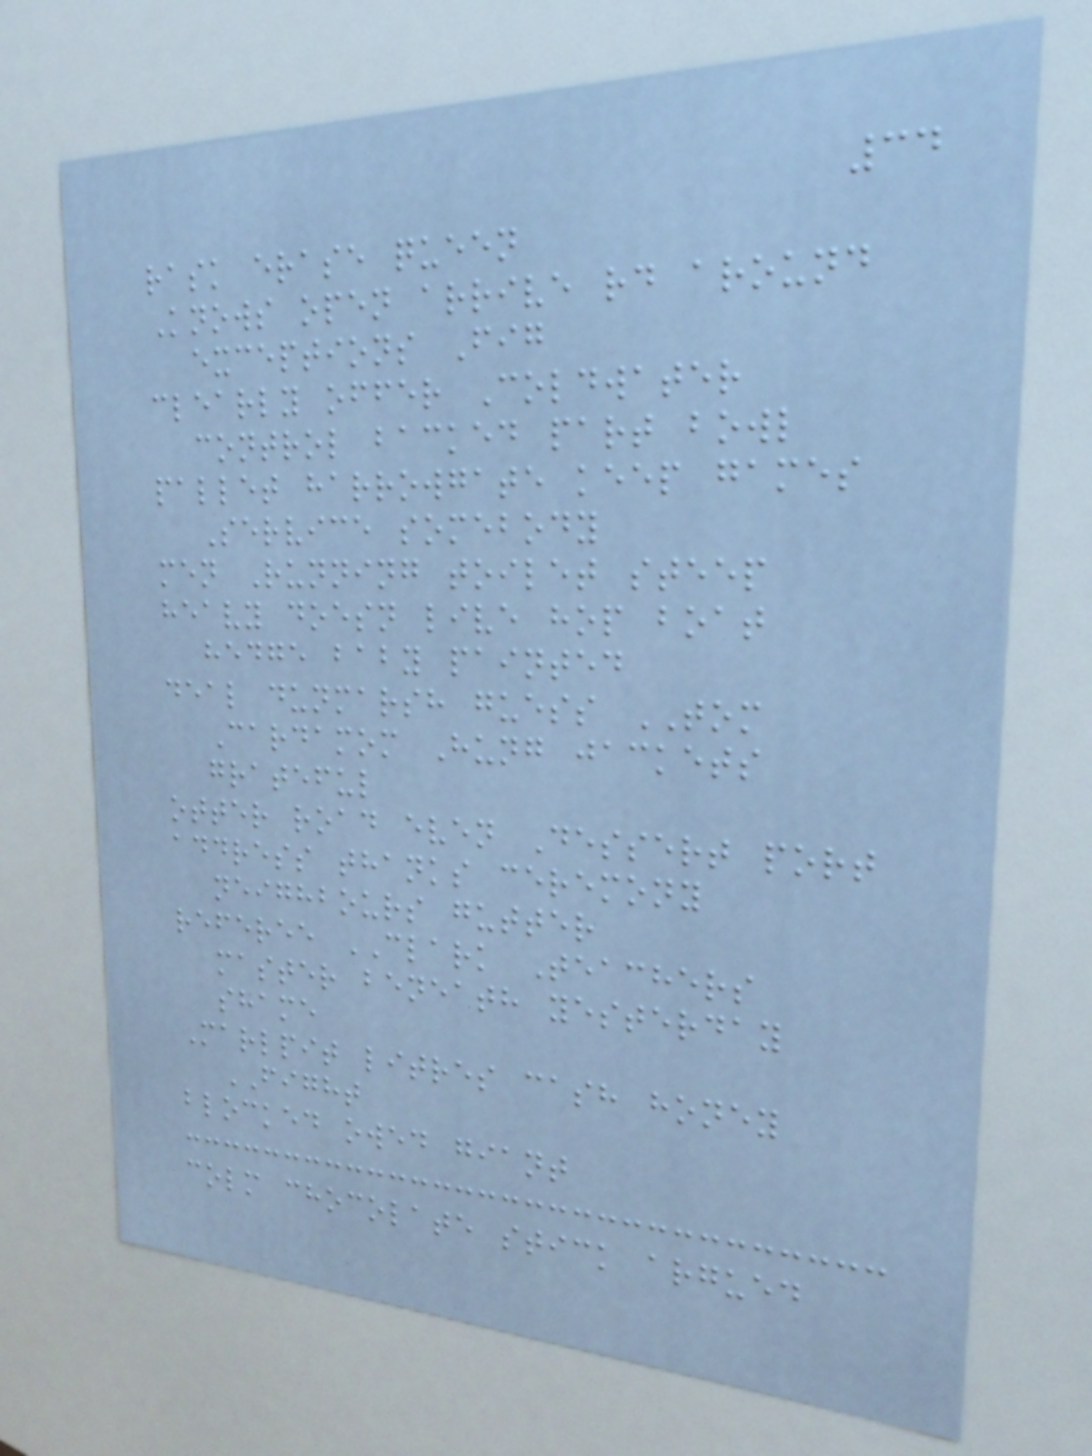34
rask erase queen
Knows open arrive rd around
exceptions Fig
clearly offer Coldwater
control backed part bowl
pallet harrowgate keep games
Service somebody
men Running toilet steep
heavy doesn live hop boat
hedge baby painted
deal dunmarsh guess TOM
Cardamom Hung jackets
grateful
otter road even Dessert port
address thanks ceremony
neighbours gutter
referee CLARK Teachers
master beneath yesterday
shame
Marlpit litres cash honey
FIGHT
blocked owed giant
colm chocolate stick argued
